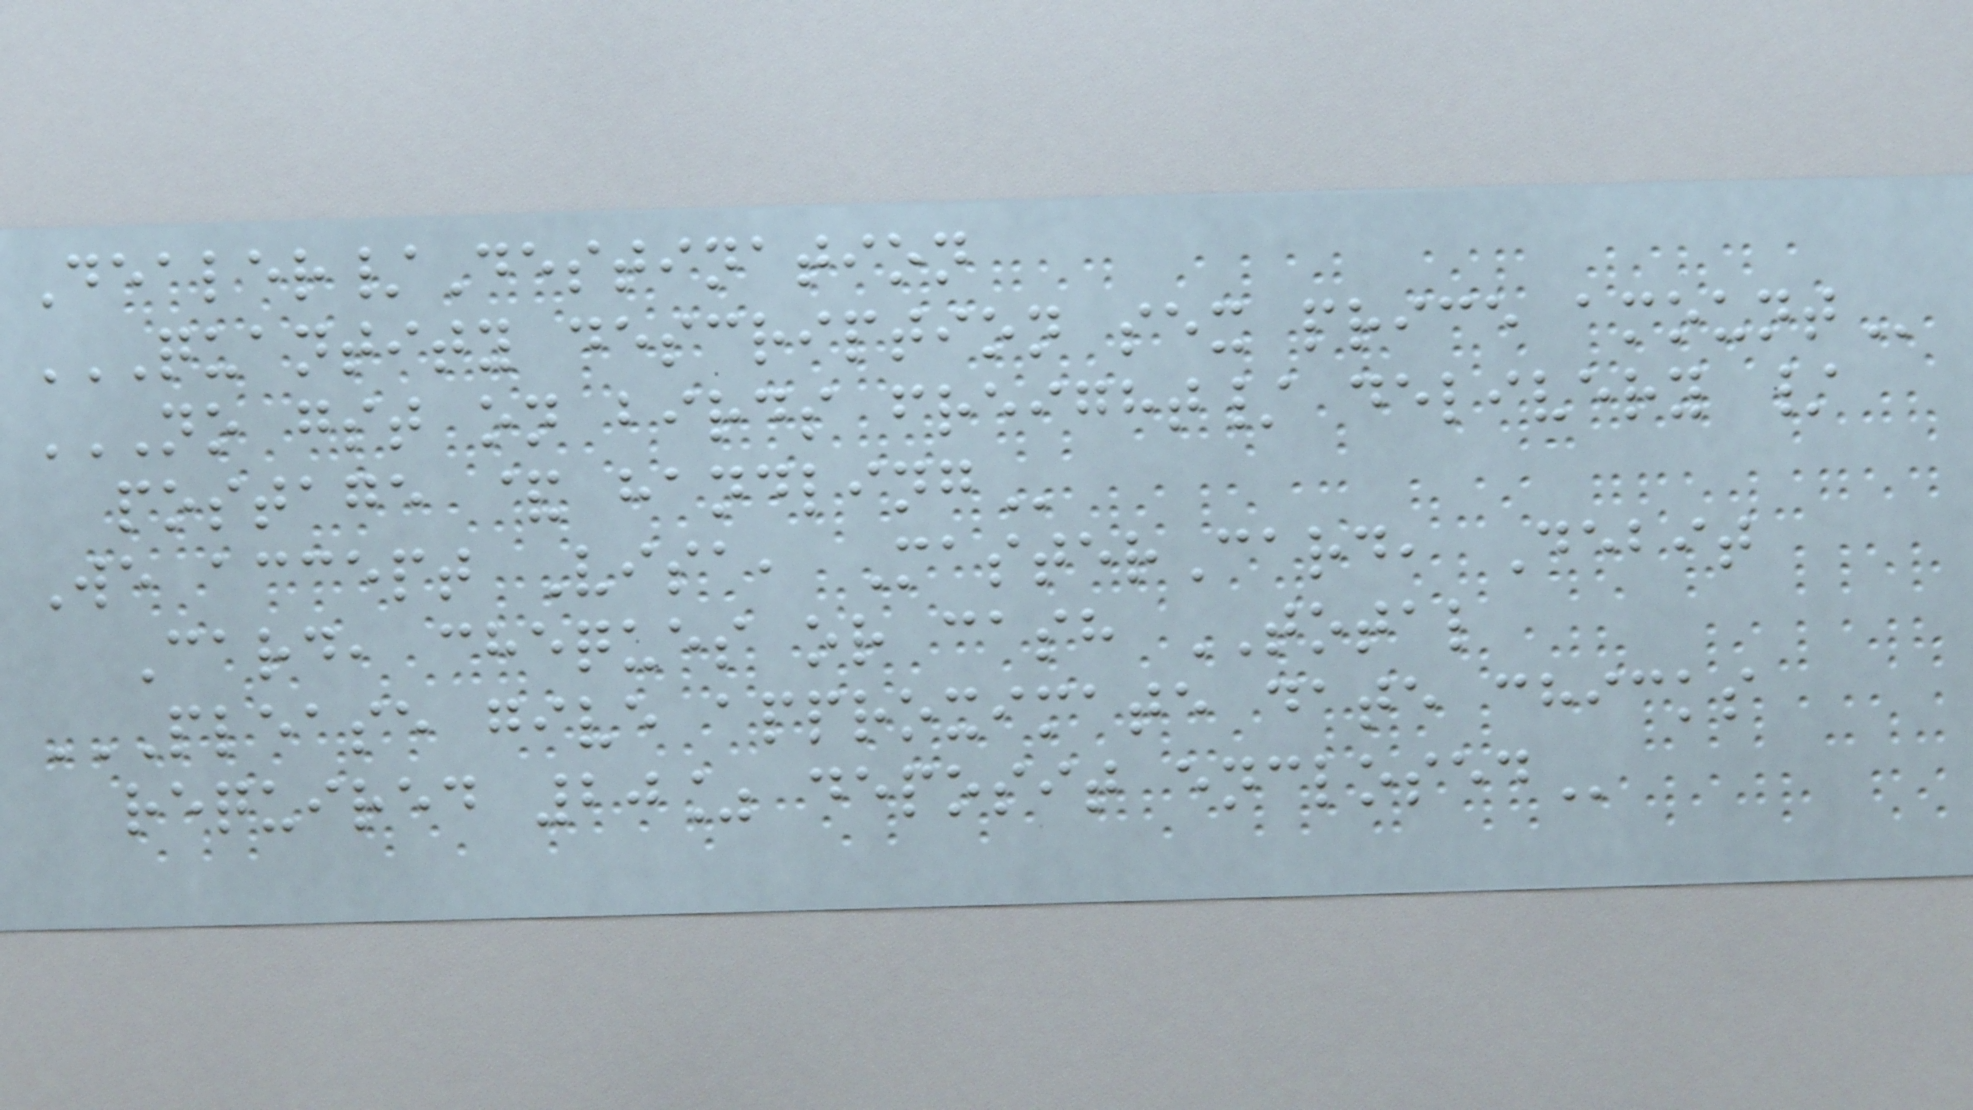Dealer/Destination
QUANTITY DESCRIPTION SEX PRICE AMOUNT
NO GST ON BIRDS FREIGHT/ DELIVERY /
POSTAGE & HANDLING
We accept Visa, MasterCard, Debit
Card, cheques or cash TOTAL
PLEASE GIVE APPROXIMATE DATE CHICKS
REQUIRED 20% DEPOSIT ENCLOSED
